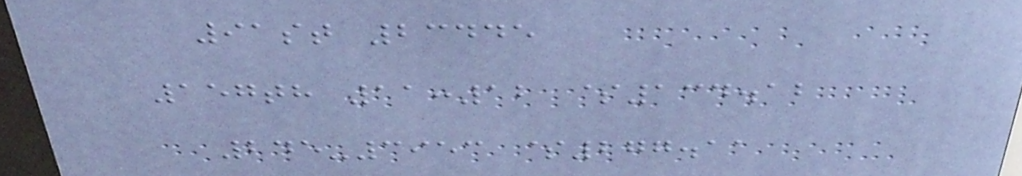91st 23445
157th 11:12 $134.12
245-3953 $277.11
